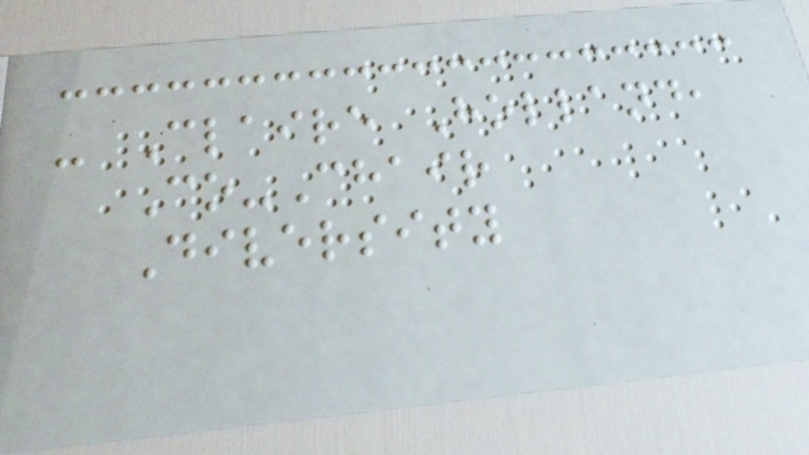- Claire Holland,
Co-Chair
Diversity
